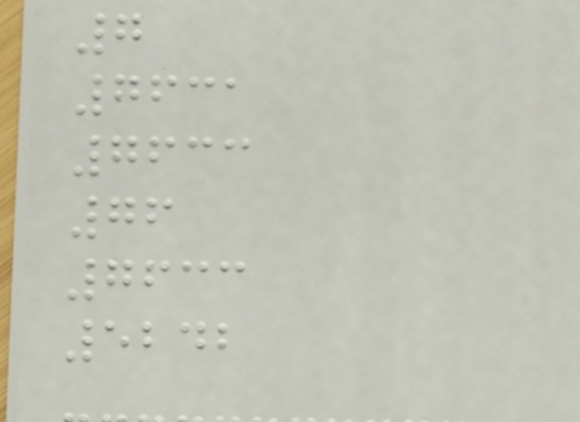7
7631
7633
76
7633
5242
